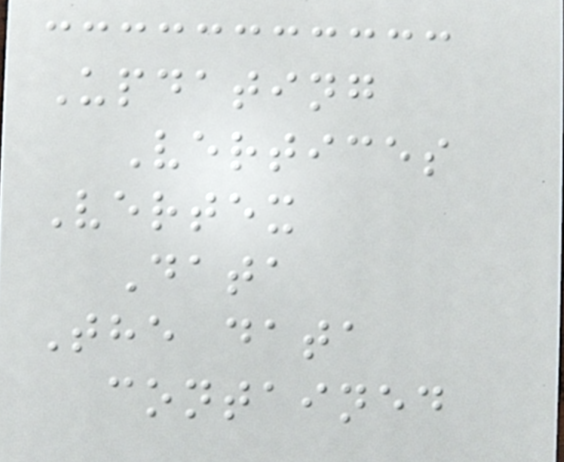Updating
Vertices
Vertex
Data
The data
contained
